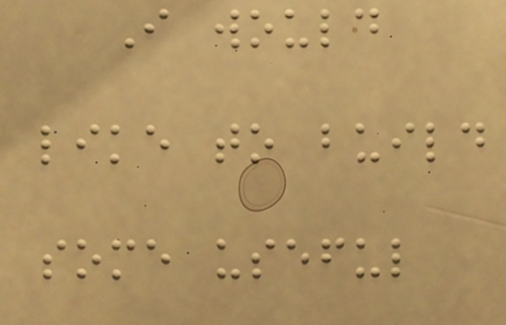I would
like to build
some useful
